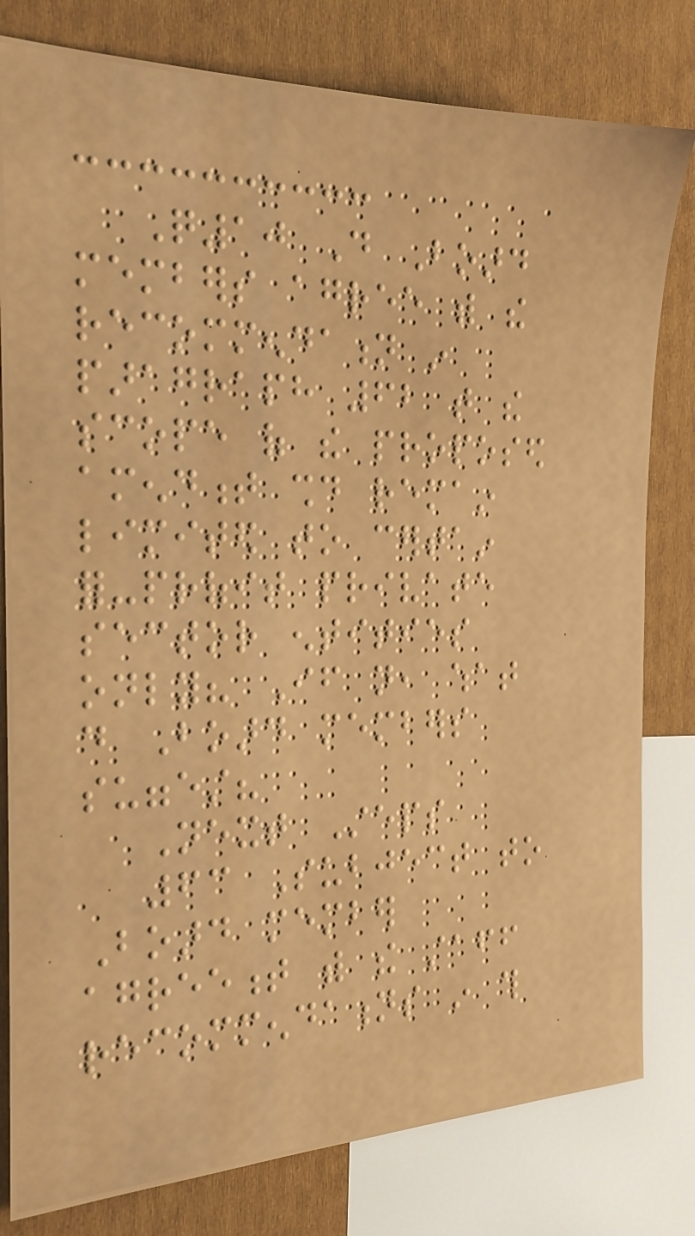Q10 Do Board
members agree with the
recommendation in
paragraph 62 that the
scope of the proposed
amendment should remain
limited to certain
for-profit private
sector entities
only? If not, what
do Board members
suggest?
Next Steps
63 Subject to
Board member
agreement with the staff
recommendations in this
